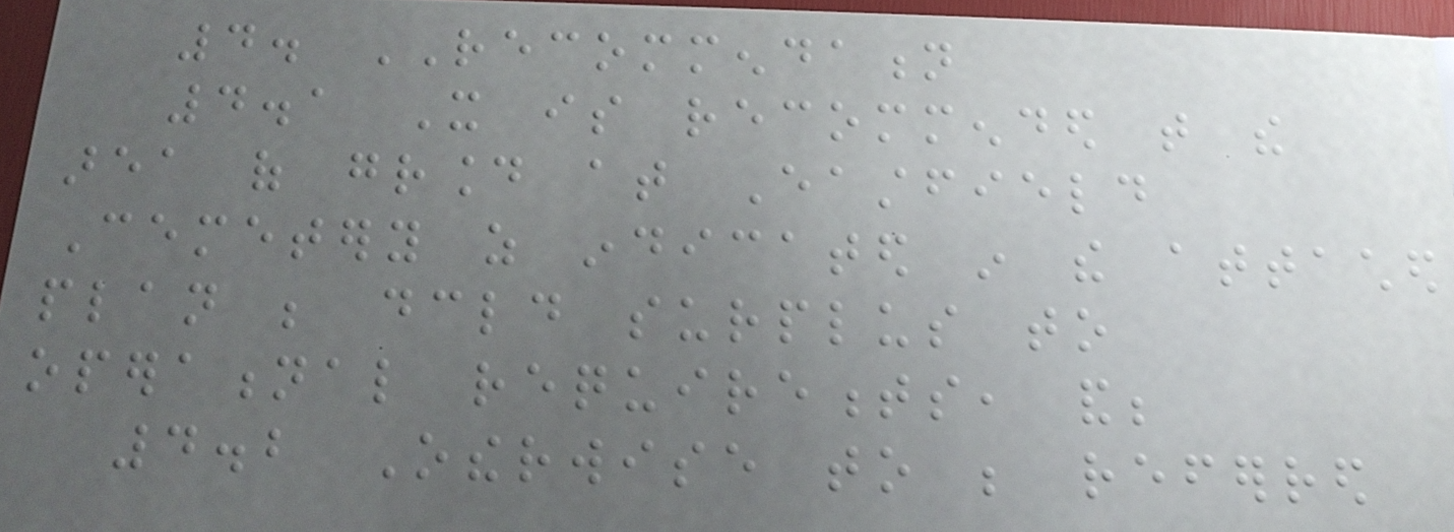4. RECOMMENDATION
4.1 It is recommended that the
area of ground at Eastfield
Cemetery as indicated in the attached
plan be declared surplus to
operational requirements, and;
4.2 Otherwise to be referred
